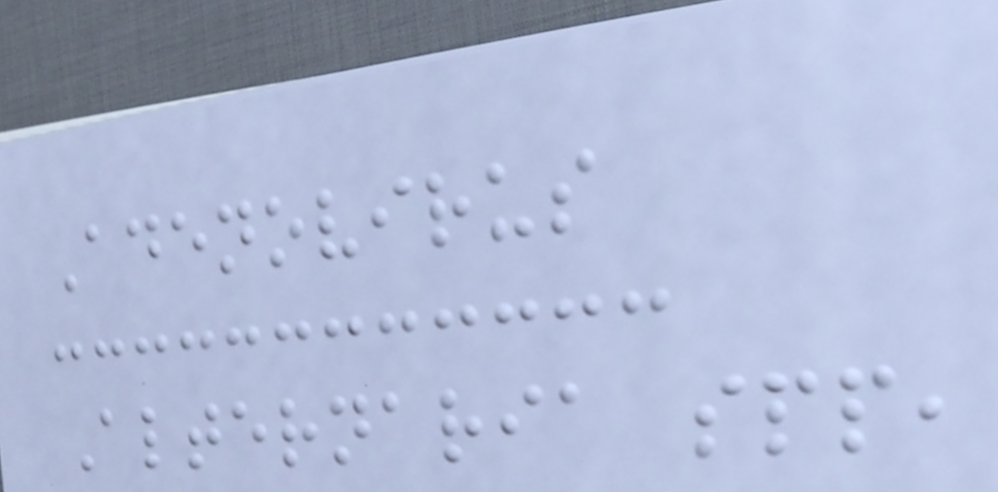Adenovirus
Alternaria spp,
